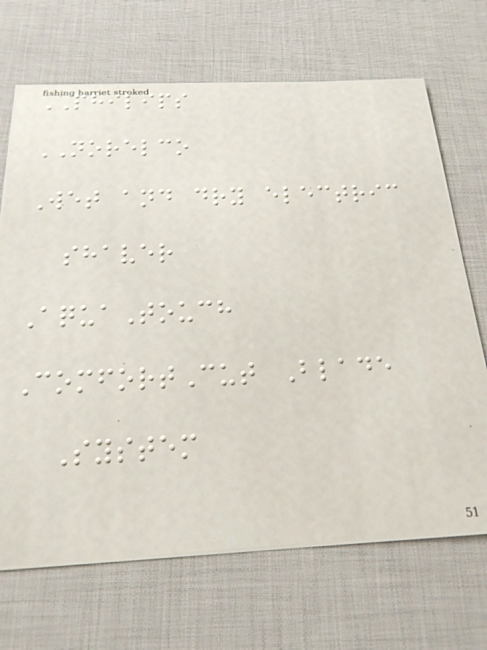PHILIPS
NORELCO
Wet and dry electric
shaver
AquaTouch
ComfortCut Blade
System
